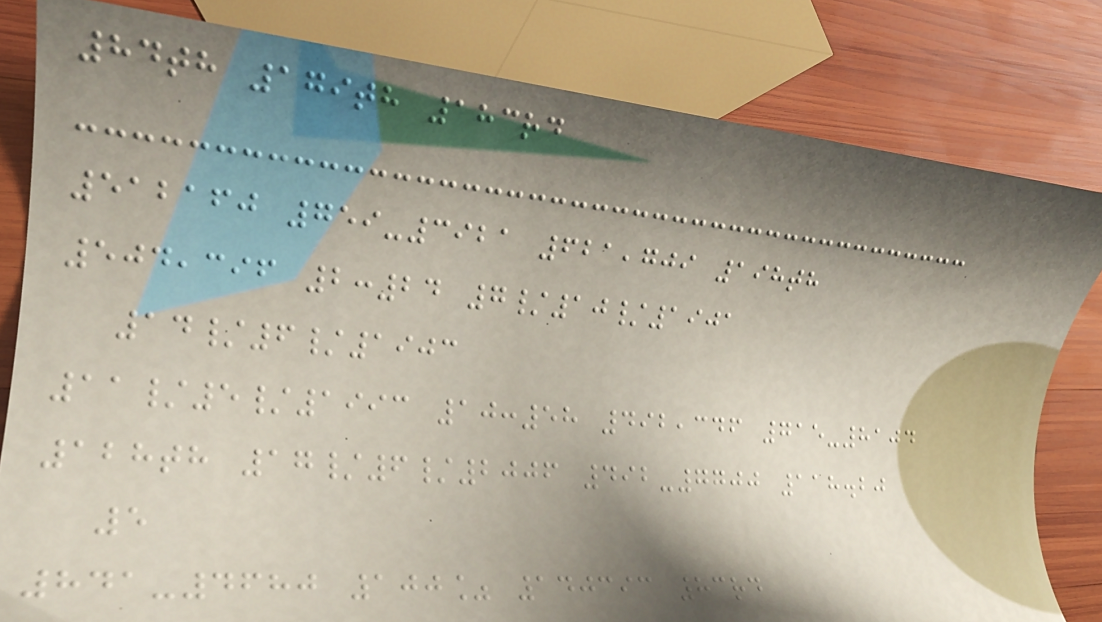84th 179th 183rd
512160 759-3921 621,709 198th
504,396 2:24 7/10/1901
14/6/1903
11/5/1993 10:58 492,346 715-8104
128th 17/6/2006 492-7700 118.20
5
841-4680 100% 140393 83rd
